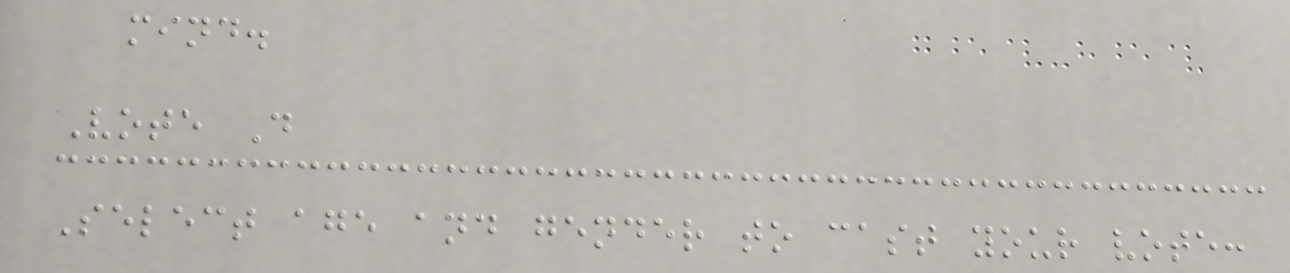mind.
Vote D
Select age and gender to cast your vote:
